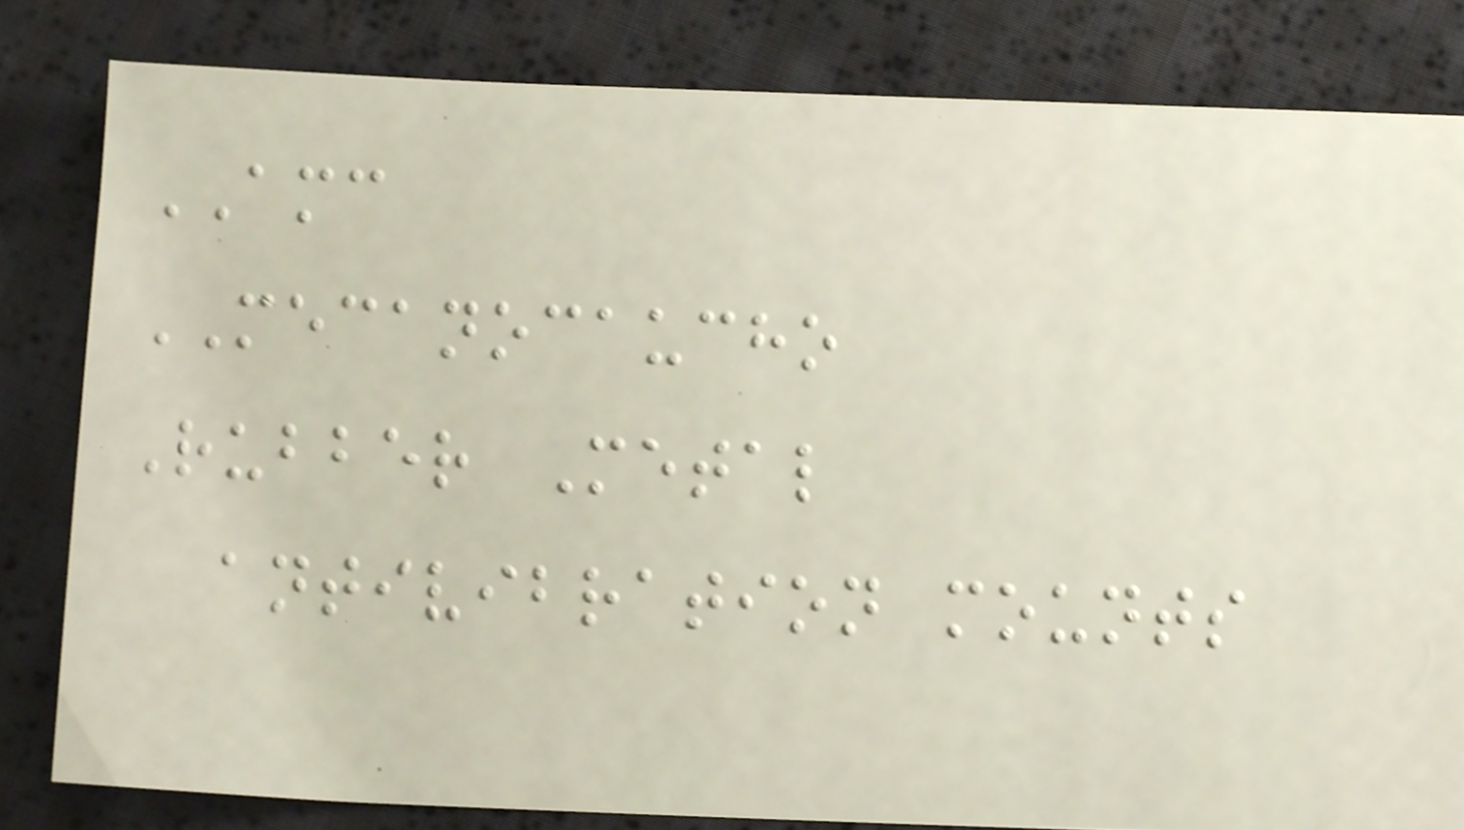AMC
MECANOCAUCHO
Rubber Metal
antivibration mounts
